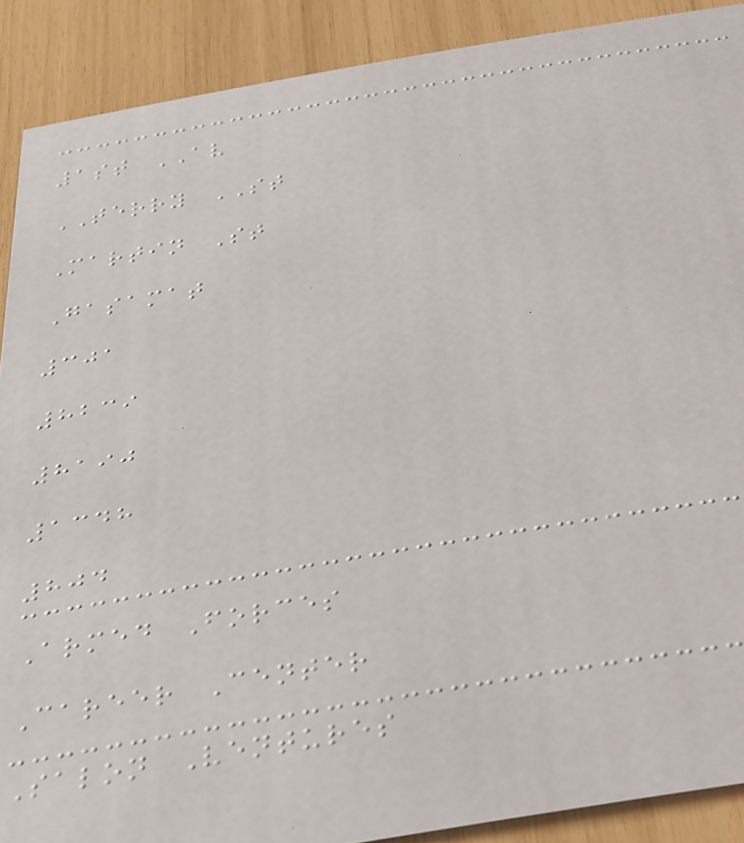1st AV
TERRY ST
Martin St
Gasamat
301
8239
8190
1348
804
Armed Forces
Career Center
Salon Ventures
